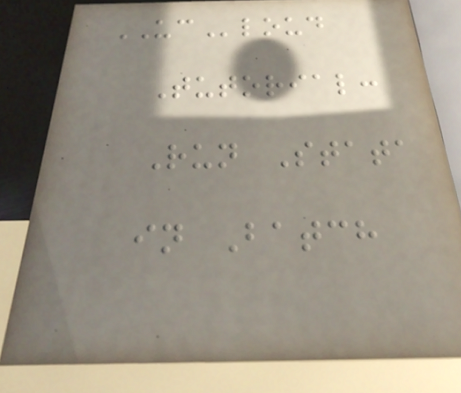UCloud
Tutorial:
Run Stata
in Batch
